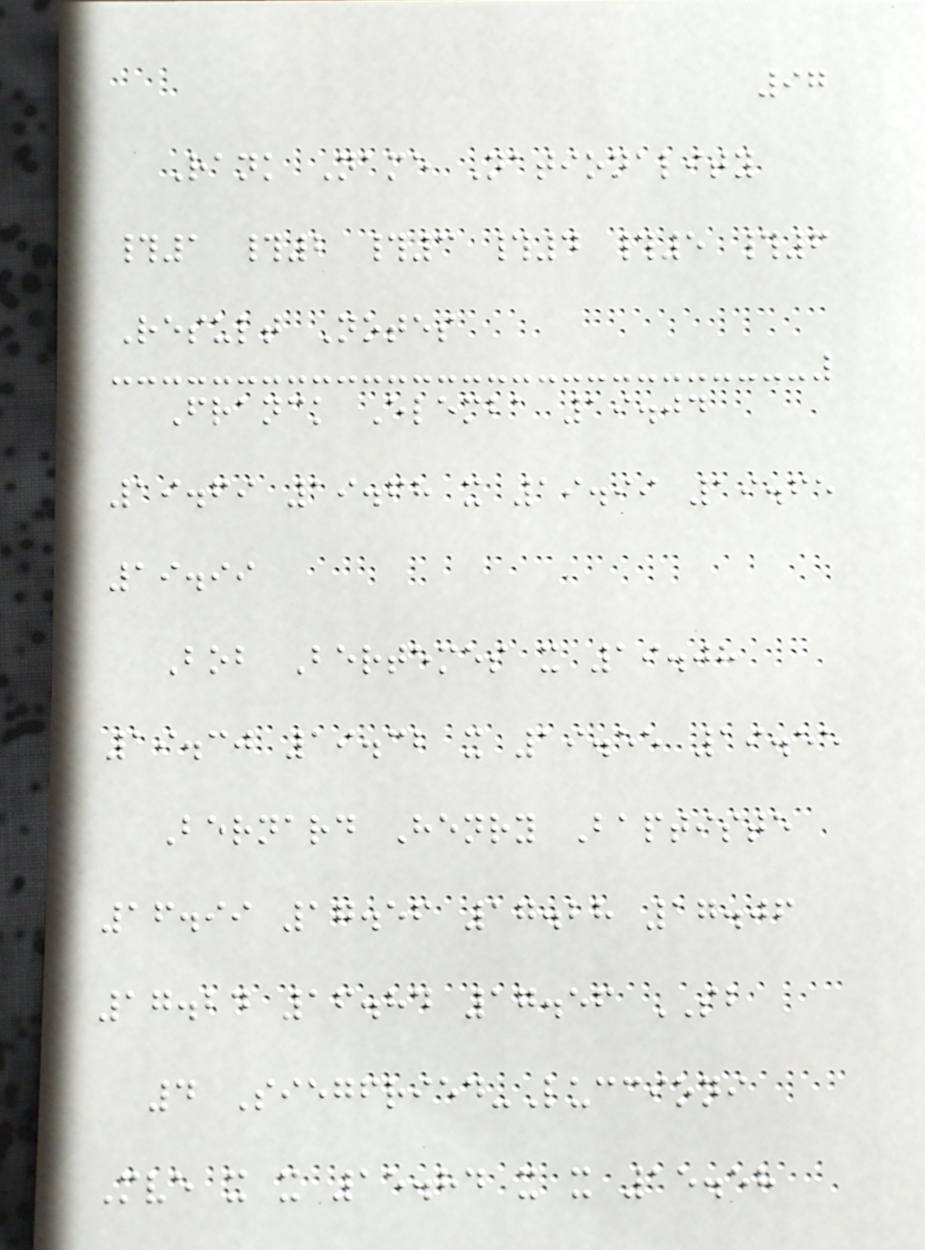97
Rank Name Nationality
#1 #2 #3 #4 #5 #6
Result Notes
Franck Elemba 19.04
19.69 19.68 x 19.99 19.65
19.99
Bob Bertemes x 19.08
19.30 19.32 x 19.55 19.55
Bernard Henry Baptiste
16.99 17.56 17.28 17.06
17.24 16.84 17.56 SB
4 Siegfried-Luccioni
Mve x x 15.84 x x 15.58
